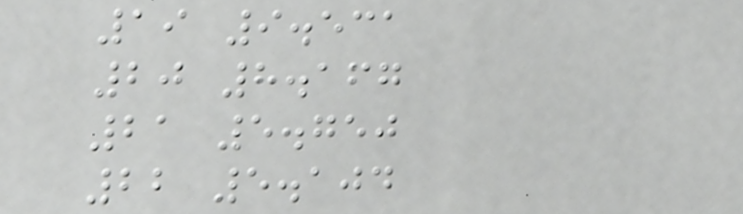19 9.531
20 8.167
21 5.750
22 5.104
